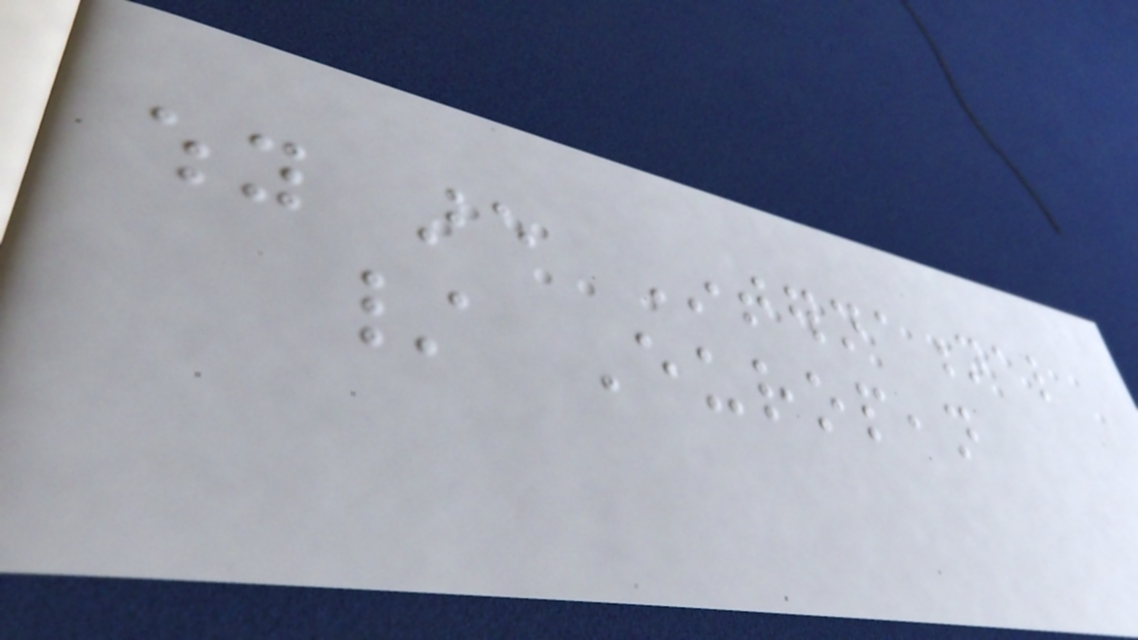why are International
/ European
